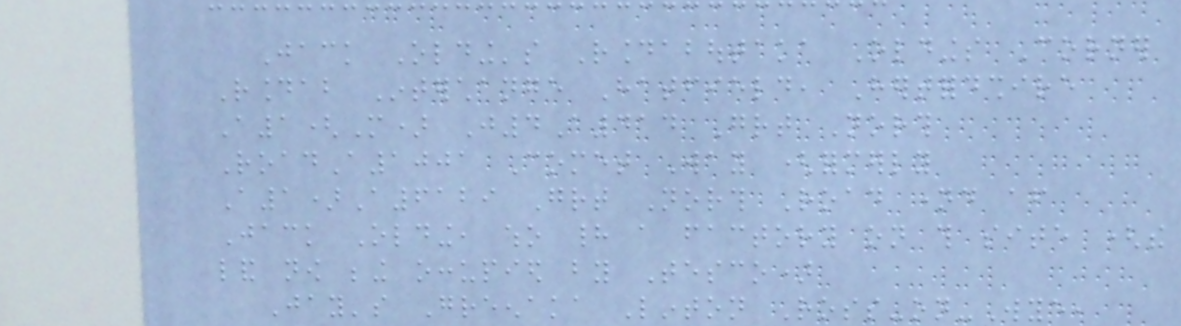Jack Olding's Roundaboutaka Oldings Corner
Roundabout Interchange Hatfield, Hertfordshire
A1(M) J4A414 Great North
RoadA1001 Comet Way (formerly
A1)A6129 Great North Road named after
Jack Olding, who had a factory on this site (the
land now being occupied by Tesco)
Jay's Greenaka Linton Ross-on-Wye,
